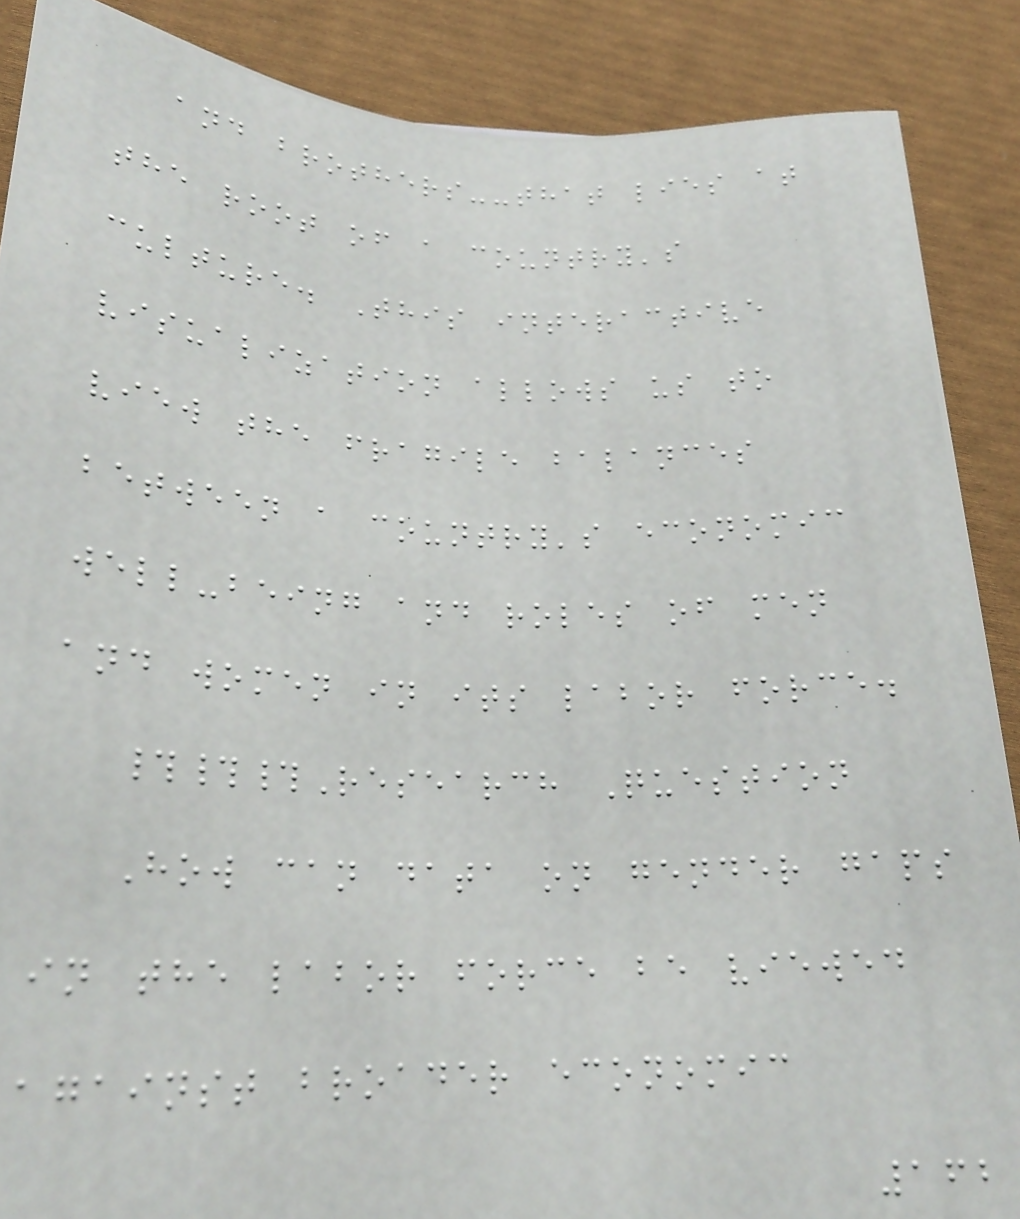and brothers--that lies at
the root of a country's
culture. This interactive
visualization allows us to
view the fragile balances
between a country's economic
well-being and roles of men
and women in its labor force.
###Research Question
How can data on gender gaps
in the labor force be viewed
against broader economic
162
